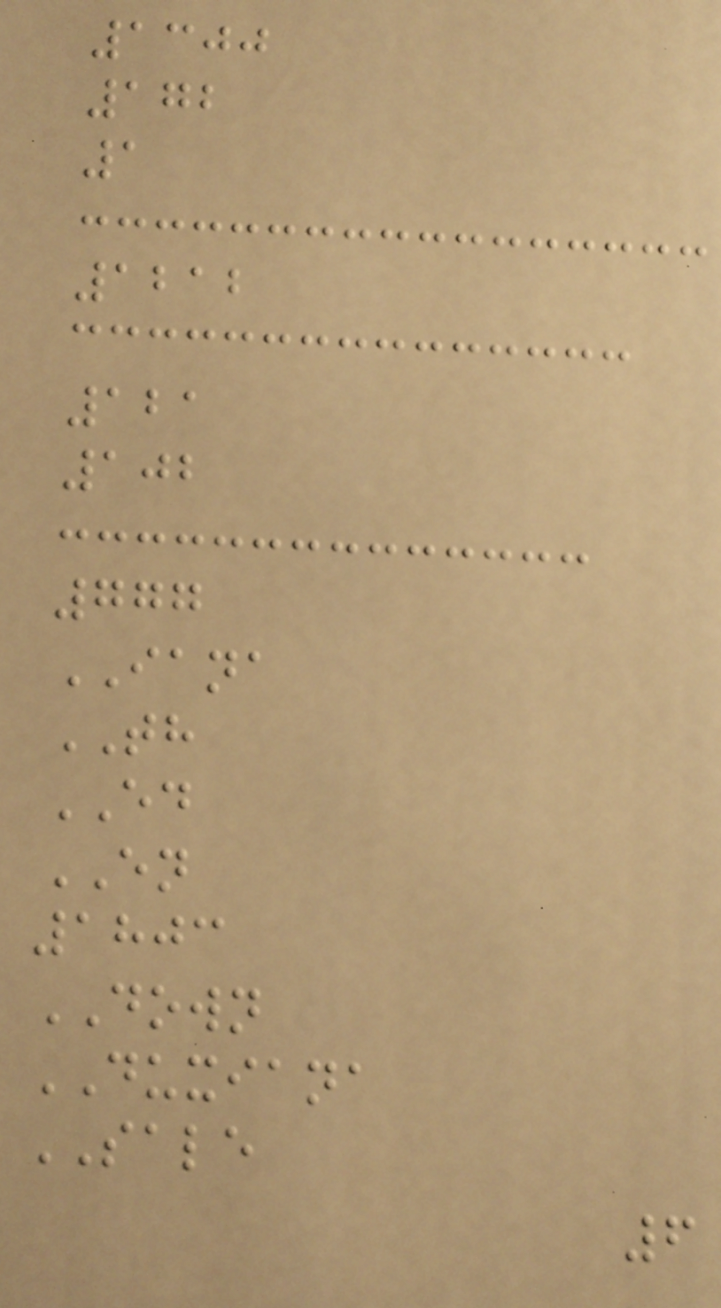1300
172
1
1212
121
102
777
IANA
TH
ED
EN
1803
DOWN
DUXIANA
SALE
6
